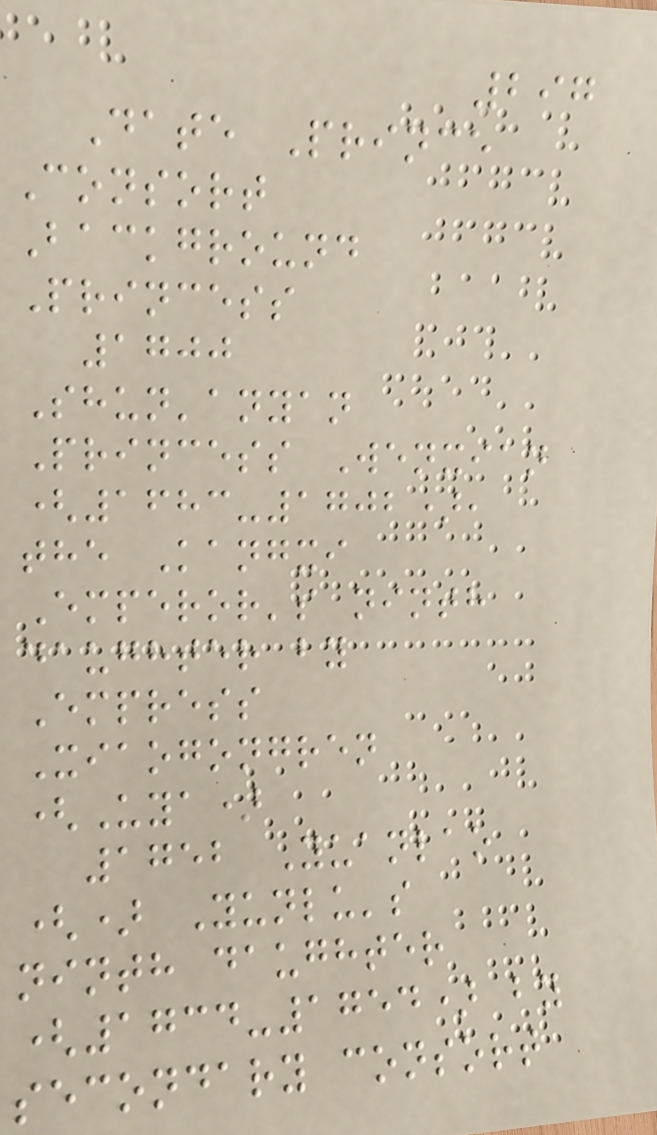297
Date Prince
Consort
Background
Princess
1700
Shun'anyan
Princess Wenxian
(1683-1702),
the Kangxi
Emperor's ninth
daughter by
Empress
Xiaogongren
(Uya)
1752 Yuanlao
() Yunlu's
ninth daughter
(1734-1754) by
secondary consort
